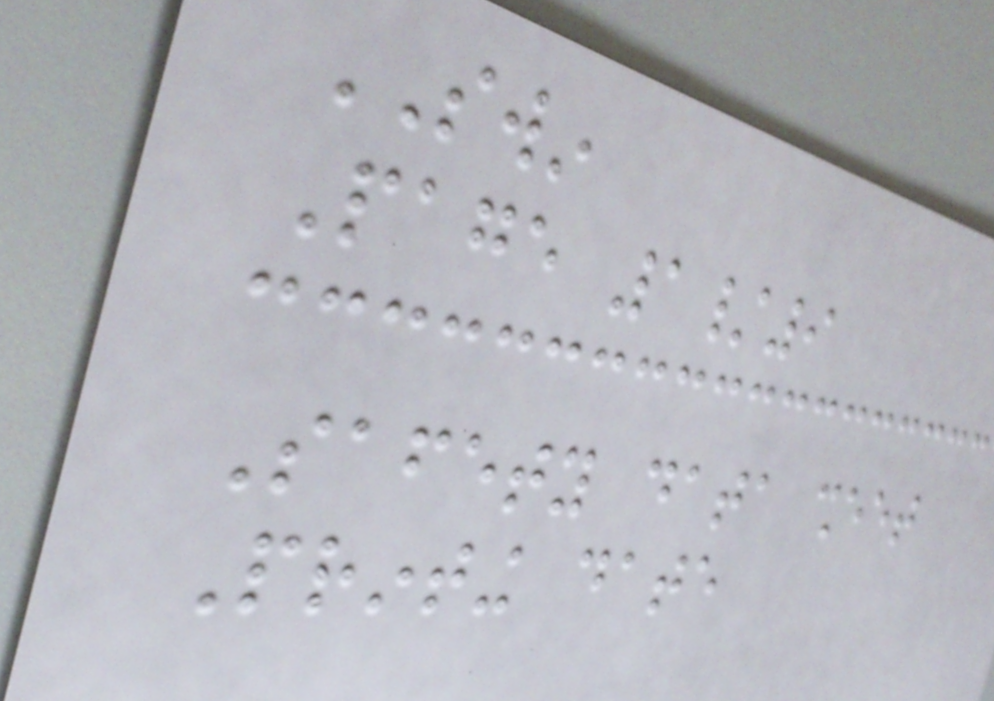SWIN
Page 1/9
Safety data sheet
Printing date
